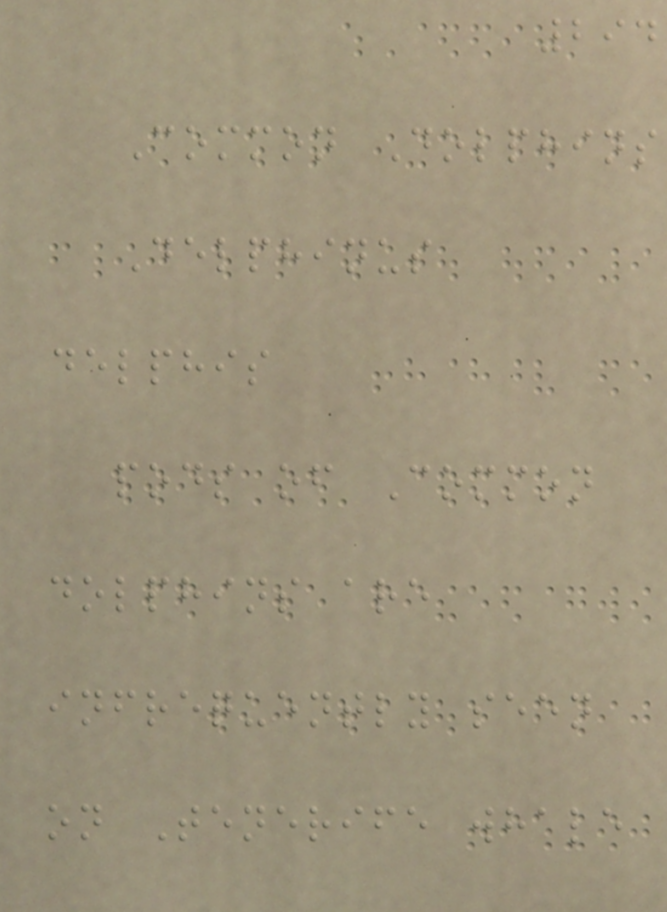294
Common Dolphins
Delphinus
delphis
pods of Common
dolphins are
infrequently seen
on Tenerife whale
